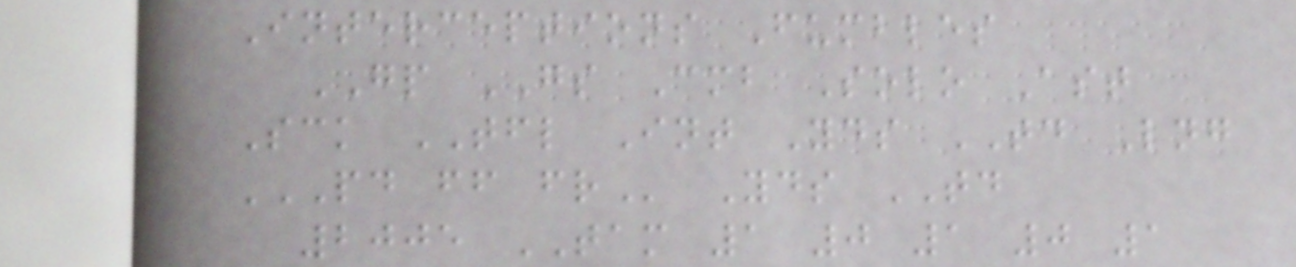Interceptions Fumbles
GP GS Cmb Solo Ast
Sck TFL Int Yds TD Lng
PD FF FR Yds TD
2005 TAM 1 0 1 0 1
